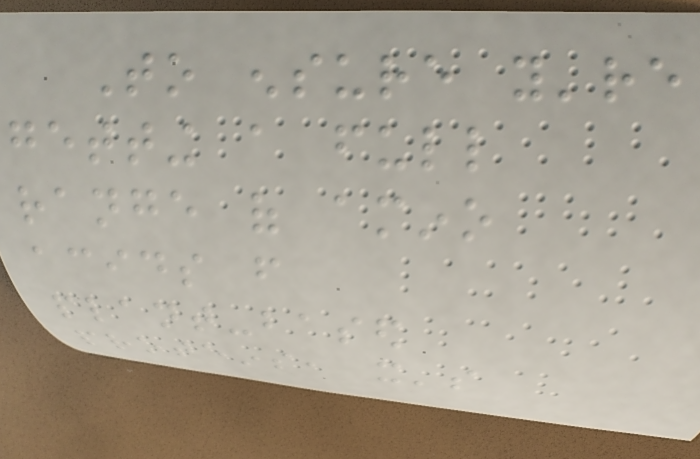To ensure you're
getting a full
range of amino
acids from
plant-based
proteins, it's
